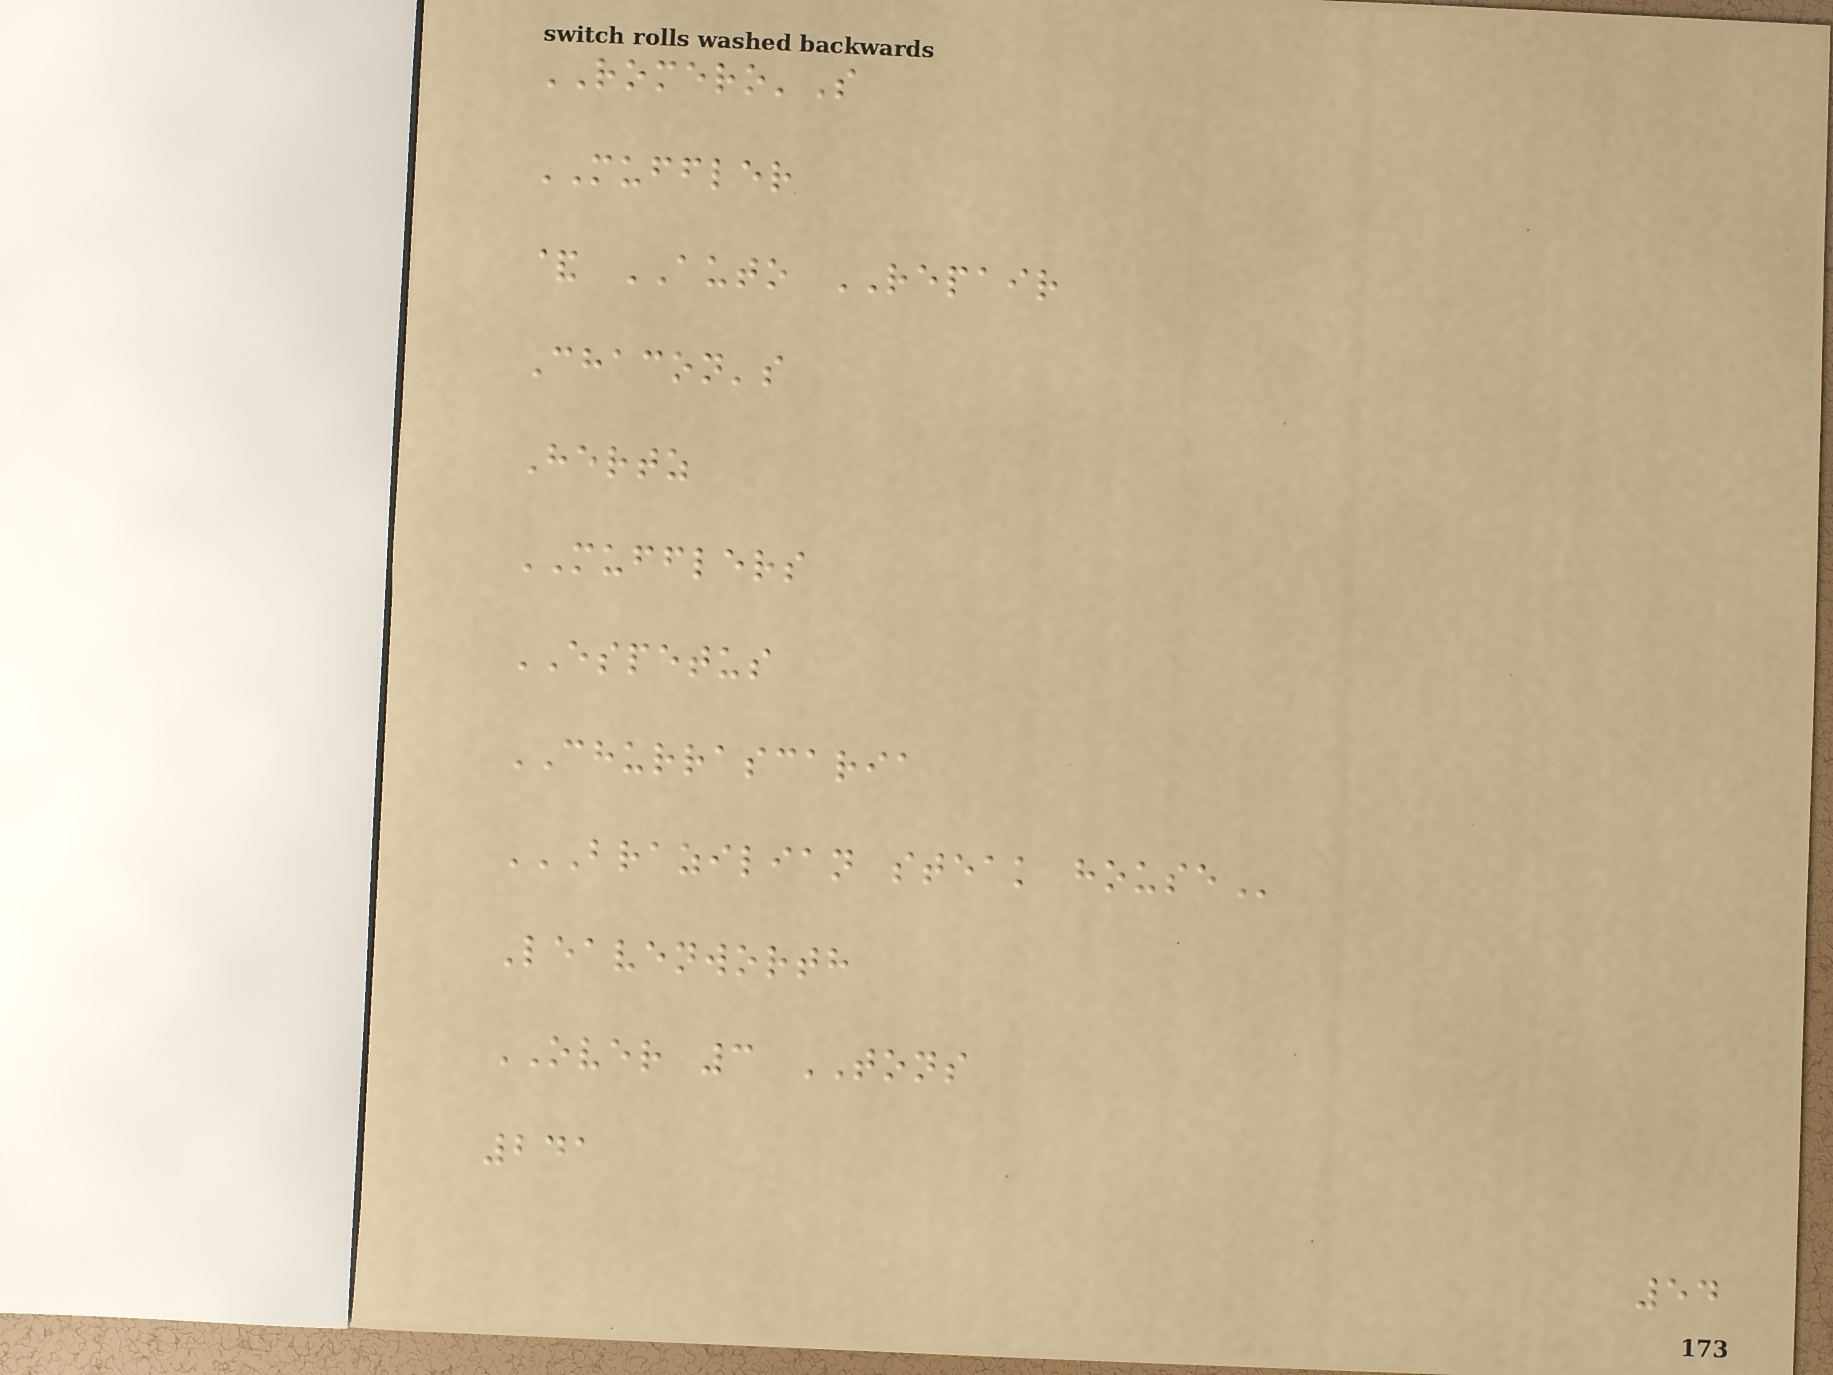ROMERO'S
MUFFLER
& AUTO REPAIR
Chacon's
Hertz
MUFFLERS
ESPETUS
CHURRASCARIA
BRAZILIAN STEAK HOUSE
Leavenworth
OVER 3 TONS
241
54
